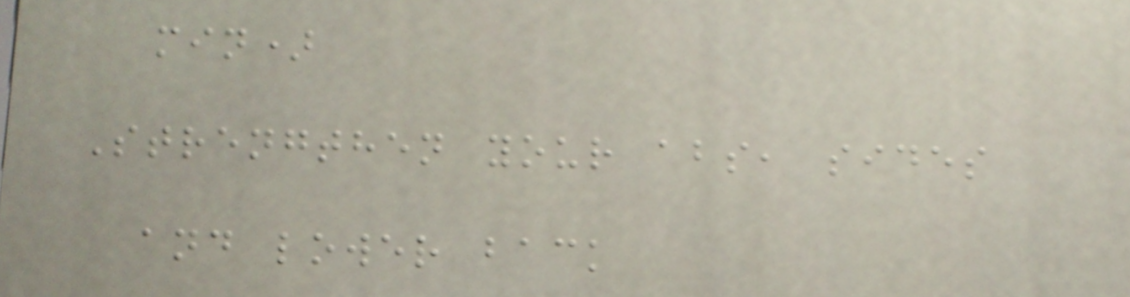min)
Strengthen your abs, sides
and lower back
